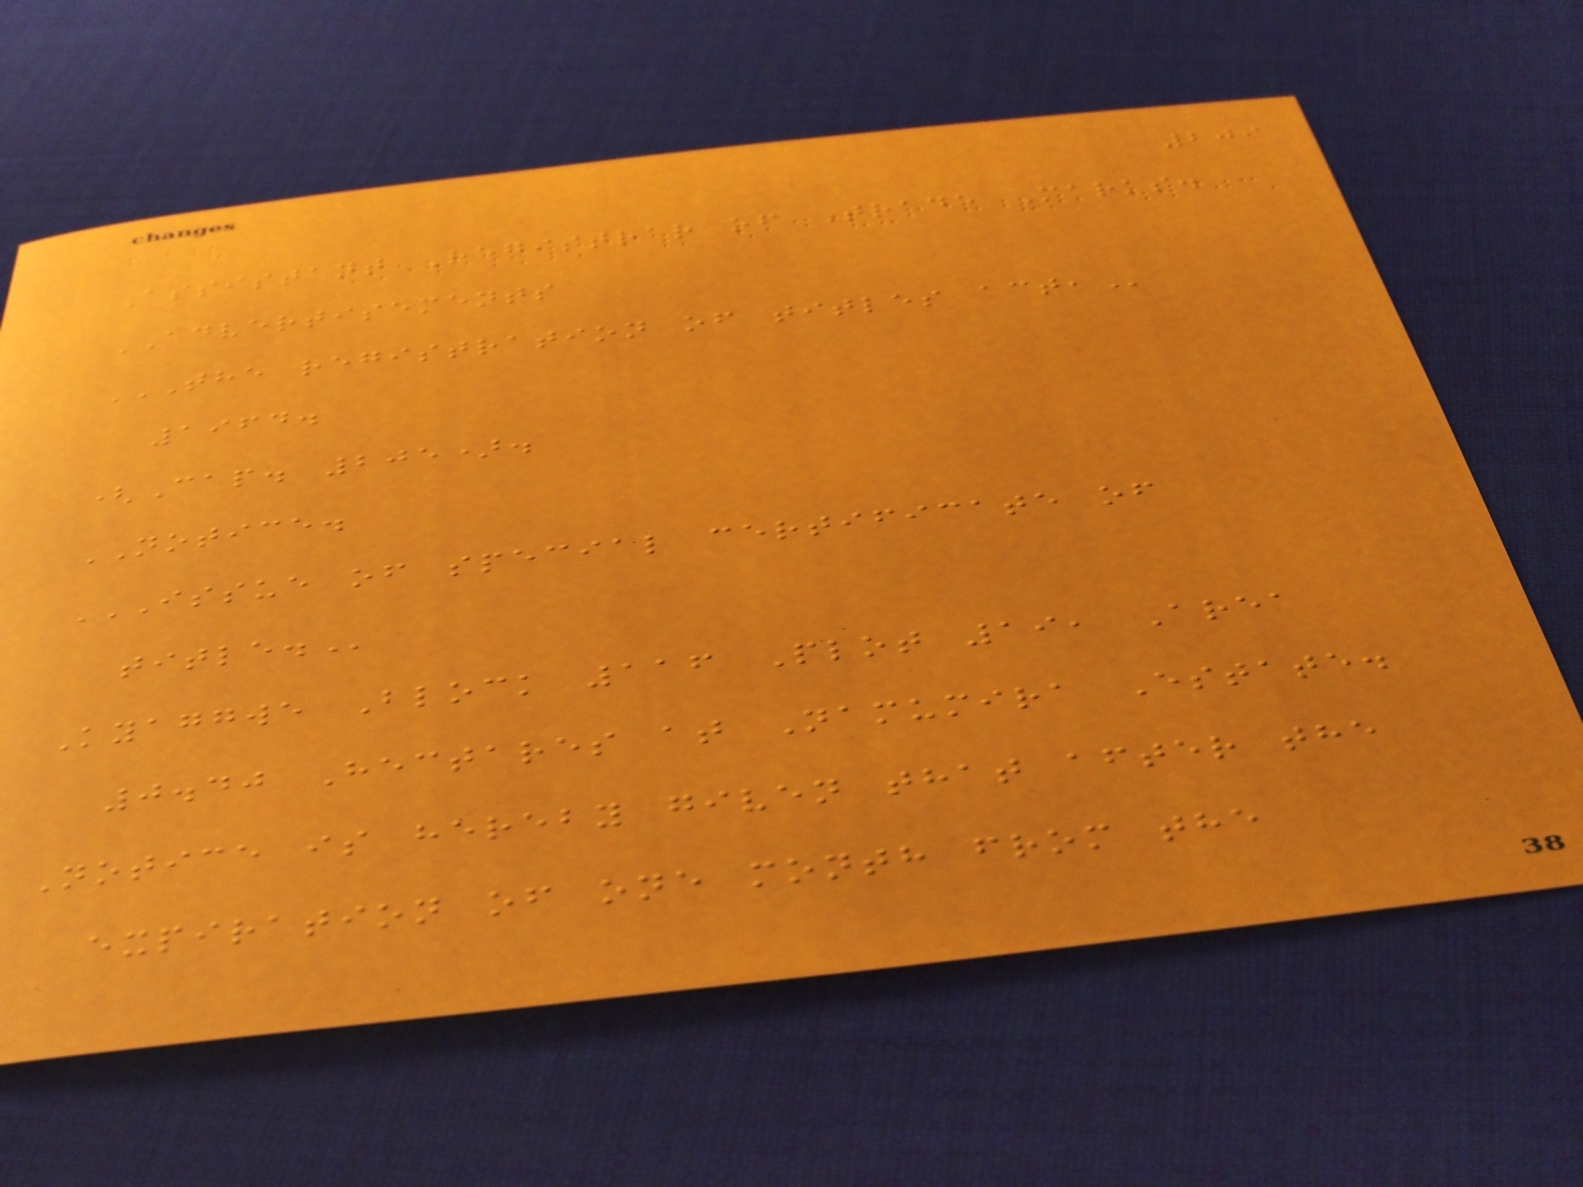209
Assistant Registrar of Trade Marks.
ADVERTISEMENTS
THE REGISTRATION OF TITLES ACT,
1964.
(Cap. 205).
NOTICE.
ISSUE OF SPECIAL CERTIFICATE OF
TITLE.
Kyaggwe Block 116 Plot 19, Area
0.40 Hectares at Namumira Estate.
Notice is hereby given that after the
expiration of one month from the
